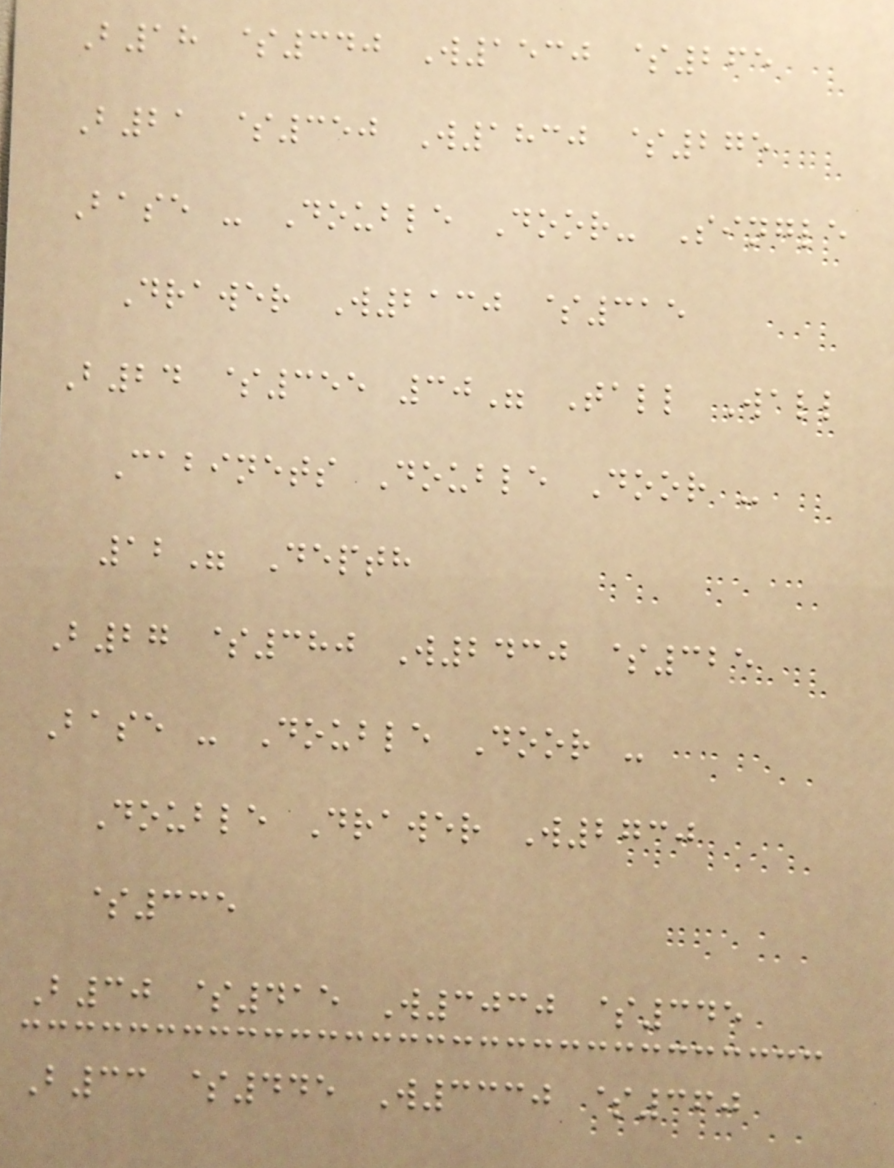B18 $340 W1530 $265
B21 $350 W1830 $275
Base - Double Door- Single
Drawer W2130 $315
B24 $355 30" Tall Wall
Cabinets Double Door -
12" Depth
B27 $380 W2430 $325
Base - Double Door -
Double Drawer W2730
$335
B30 $415 W3030 $345
B33 $445 W3330 $360
